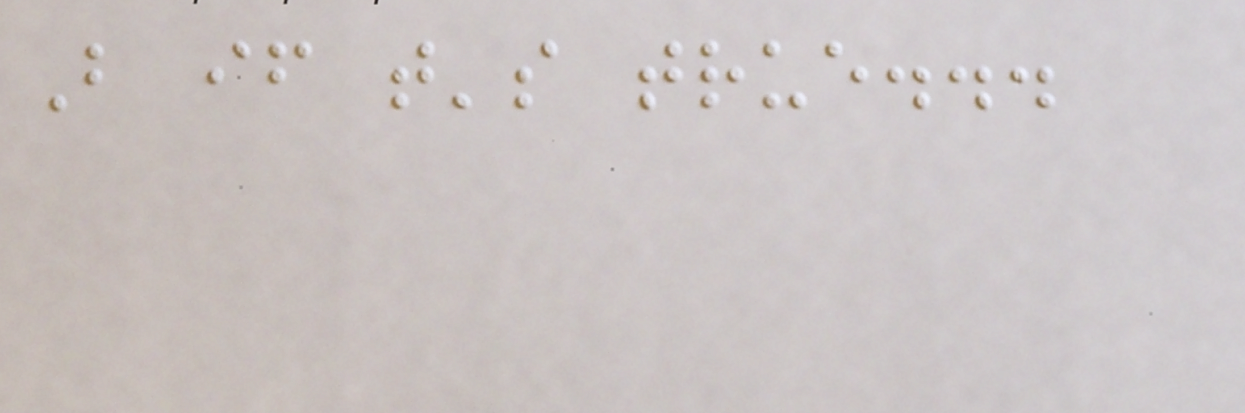But if that's true...
